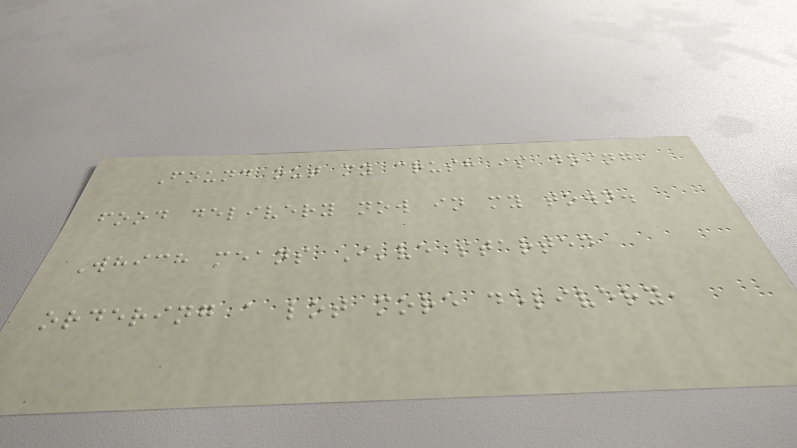Found out my crush is doing
food delivery now in my town.
Which means I've started
ordering a lot more delivery,
